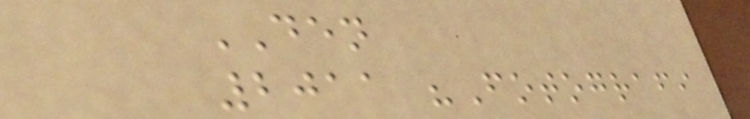DEN
2011 "Fotografi
